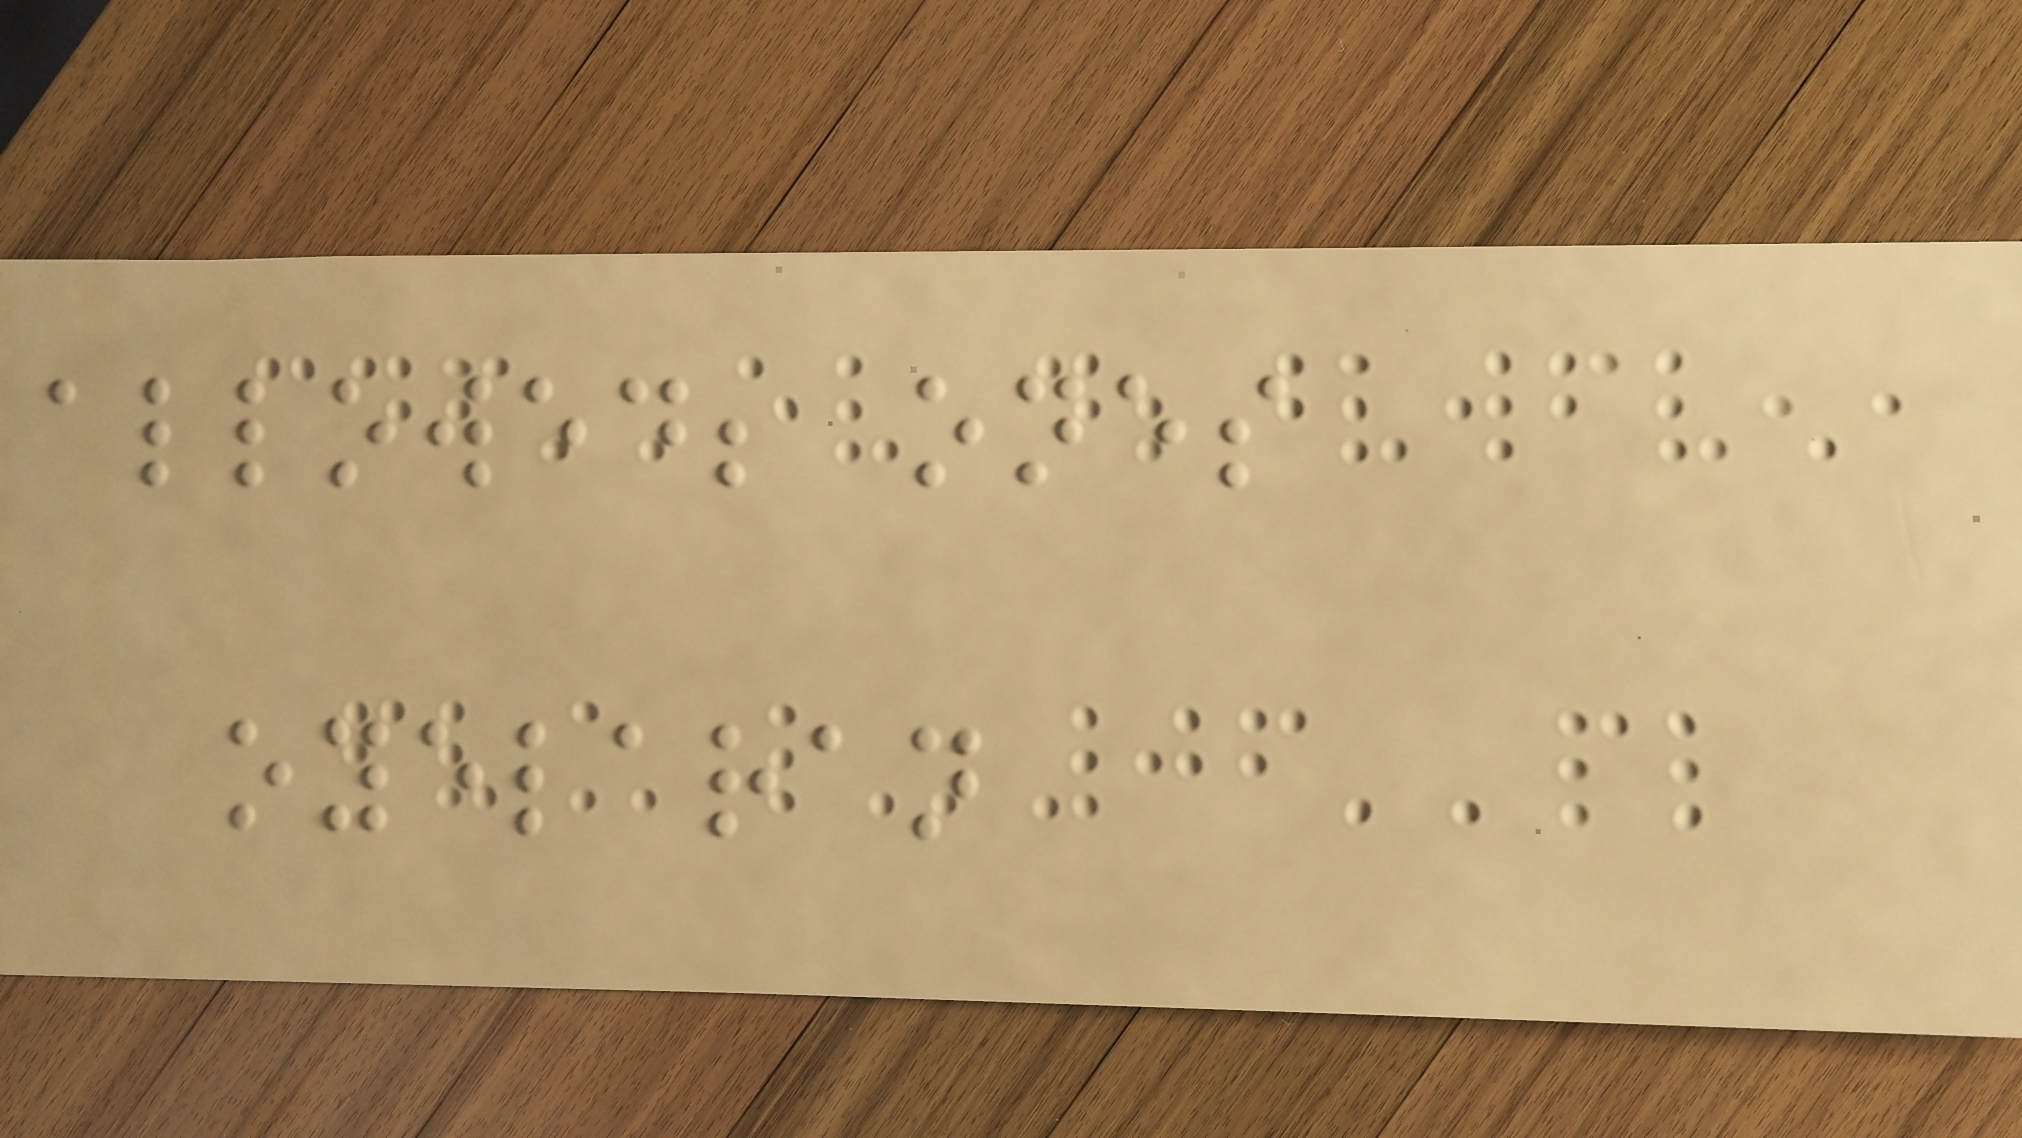allowed; ones
oyelaran
